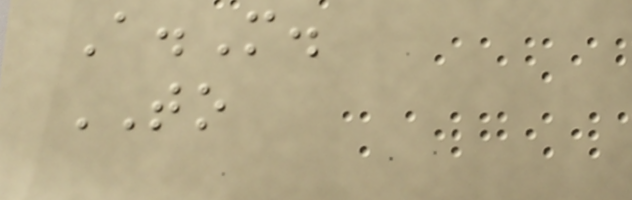A.M.
TO
